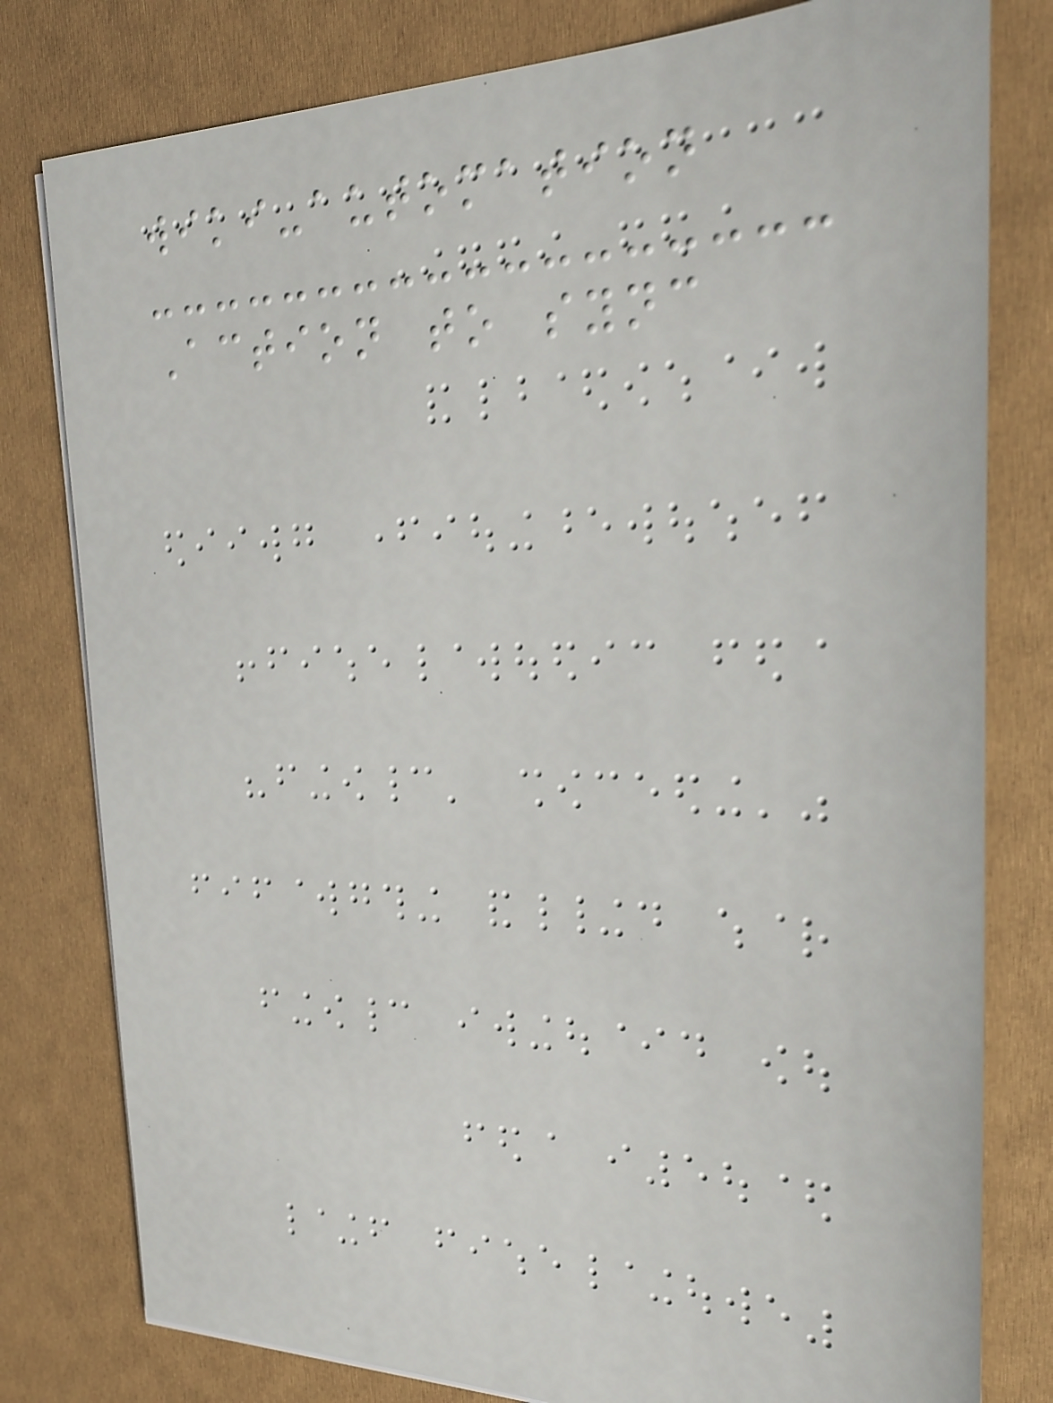wiki-automation
Action to sync
